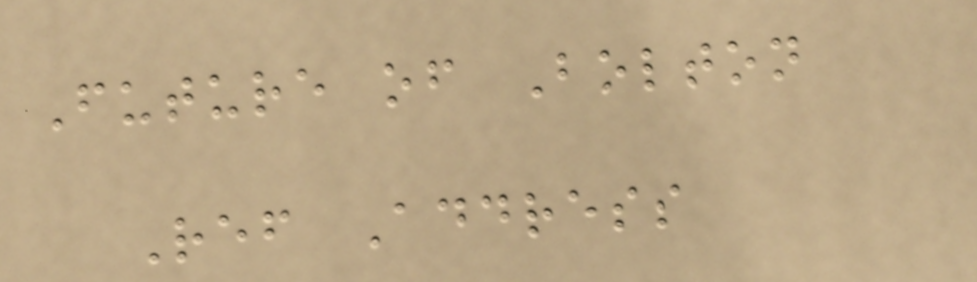Future of Bolton
Ref Address
